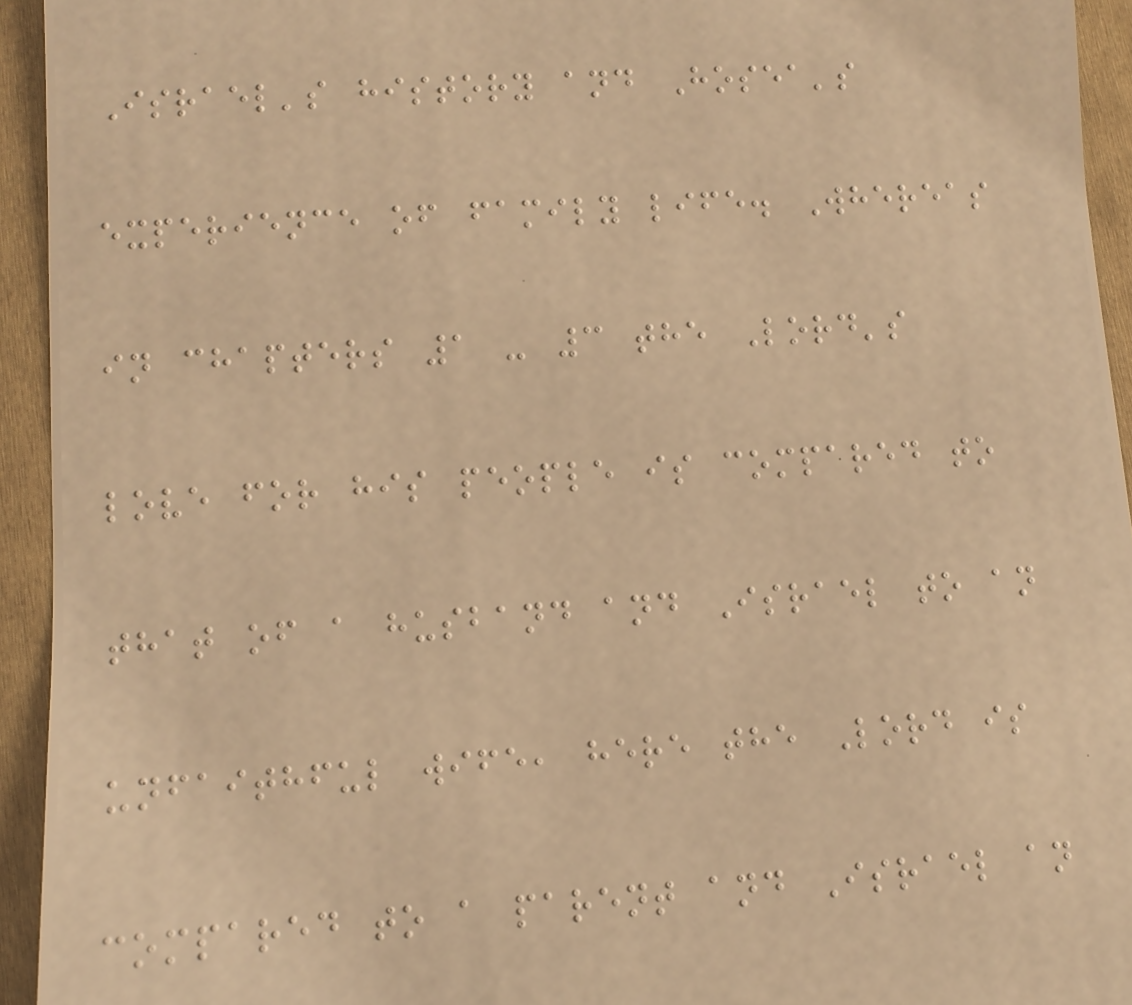Israel's history and Hosea's
experience of family life. Whereas
in chapters 1 - 3 the Lord's
love for his people is compared to
that of a husband and Israel to an
unfaithful wife, here the Lord is
compared to a parent and Israel an
